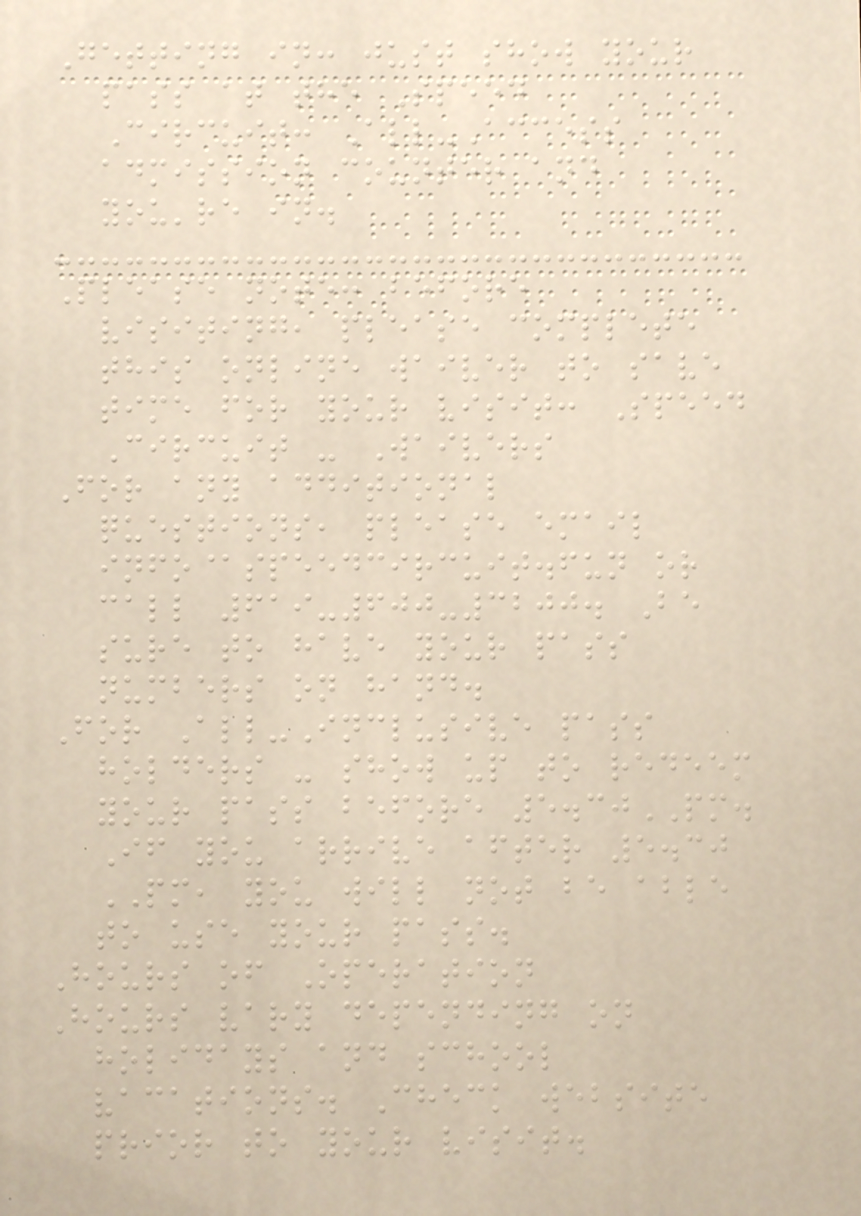Getting in: just show your
pass at the Speed
Circuit: All-Access
admission counter and
you're in.
Please note: before
visiting, please complete
this online waiver to save
time for your visit: Speed
Circuit - Waivers
For any additional
questions, please email
info@speedcircuit.fun or
call 619-600-3200. Be
sure to have your pass
numbers on hand.
For All-Inclusive pass
holders - show up to redeem
your pass before 5.30PM.
If you arrive after 5.30
PM, you will not be able
to use your pass.
Hours of Operation
Hours vary depending on
holidays and school
vacations. Check website
prior to your visit.
